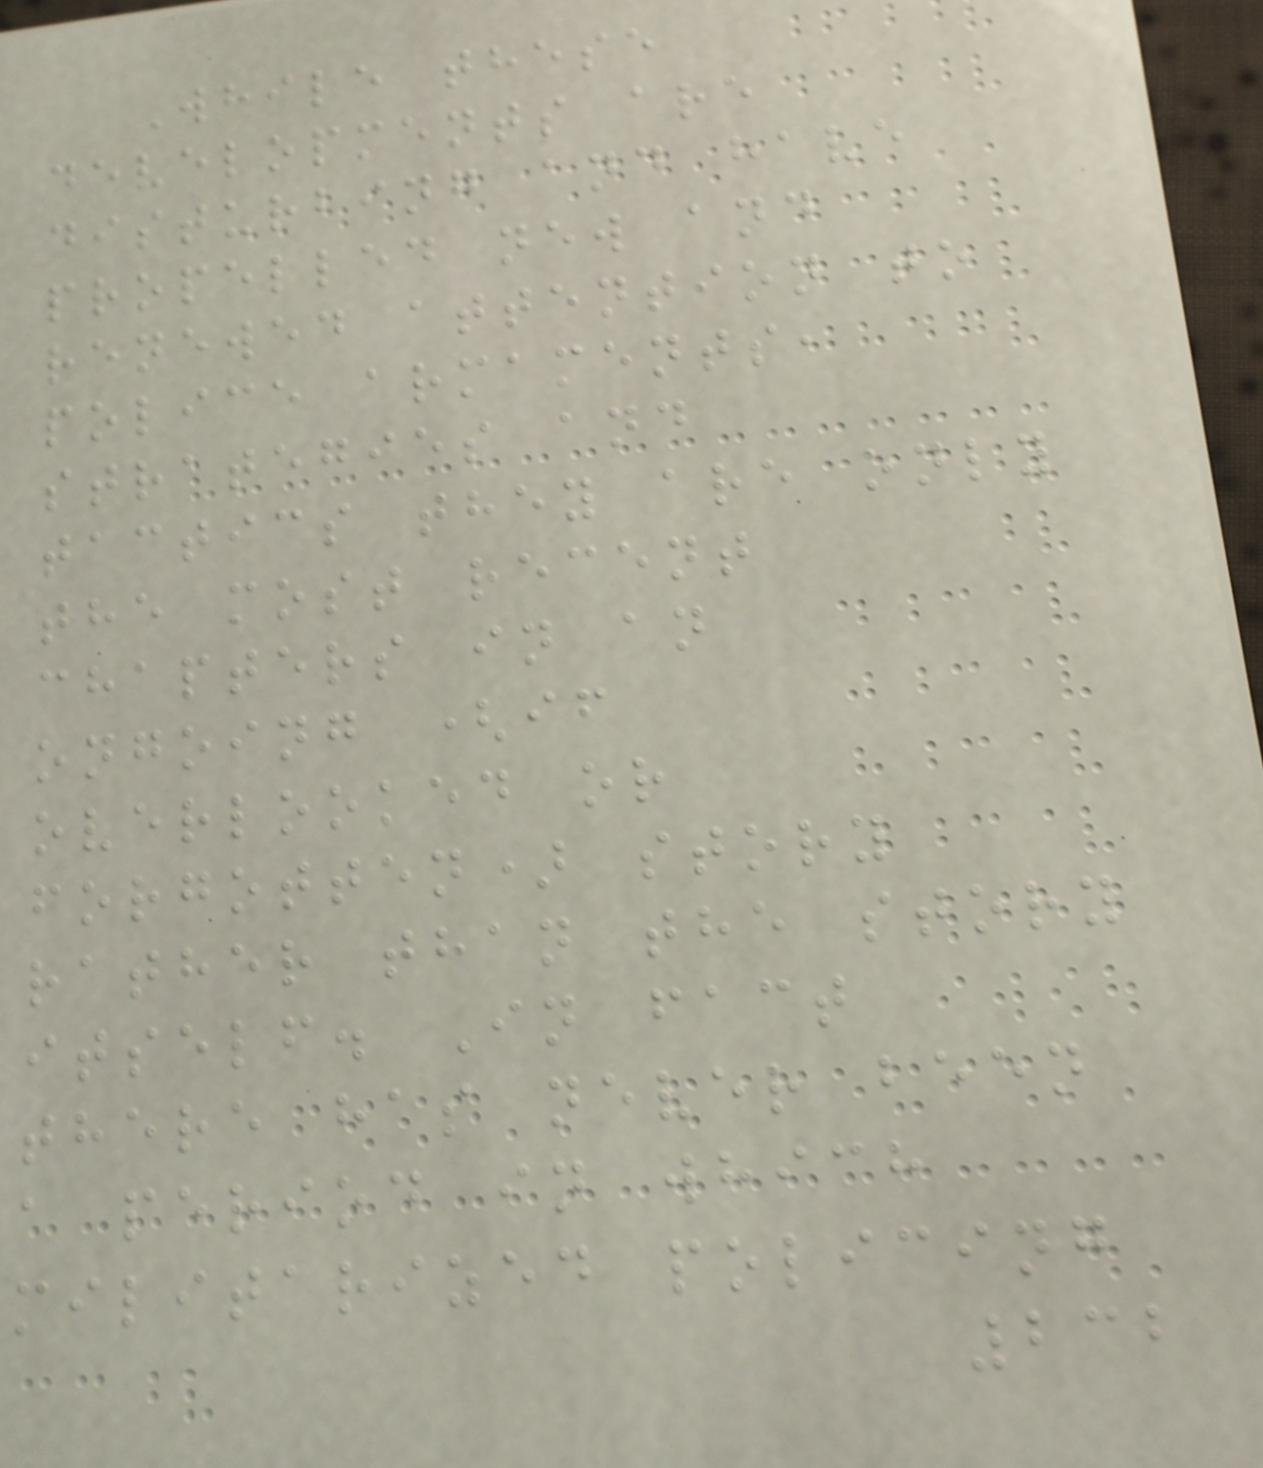While these
developments are
disturbing and have
propelled new and
renewed attention to
police armaments,
strategies and
tactics they are only
the most recent
chapters in an
ongoing (if
overlooked or
forgotten) story
rather than the story
itself. In fact
there has never been
a period in which
militarized policing
232
